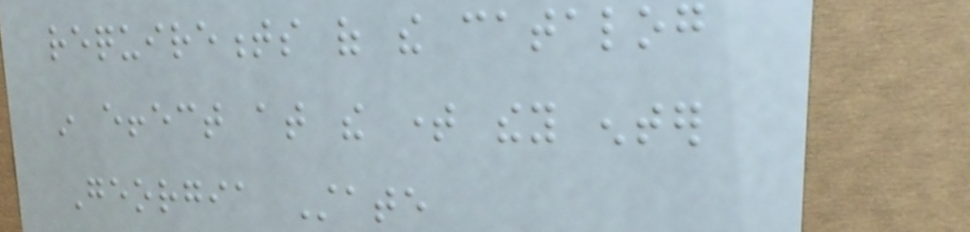requirements of the catalog
in effect at the time they enter
Georgia State
